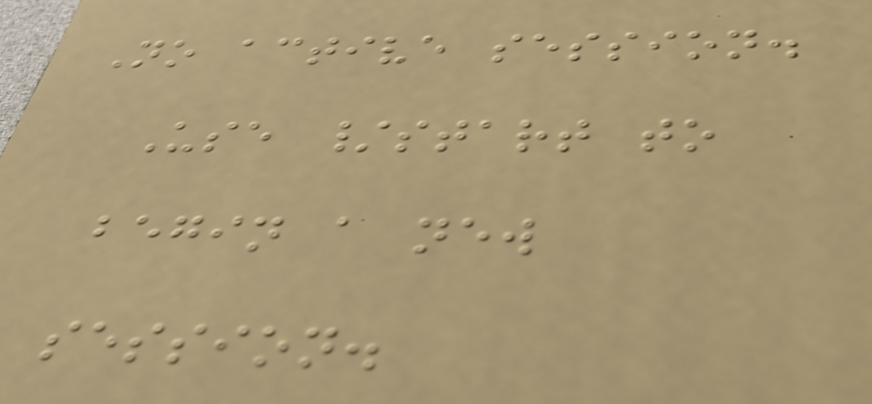No active session.
Use /start to
begin a new
session.
